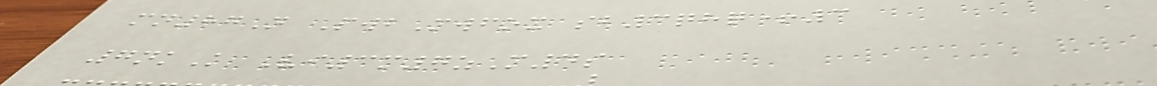mn87N PwbMwfox sb3qhq+3
7nkK Vi3m7zM4s
